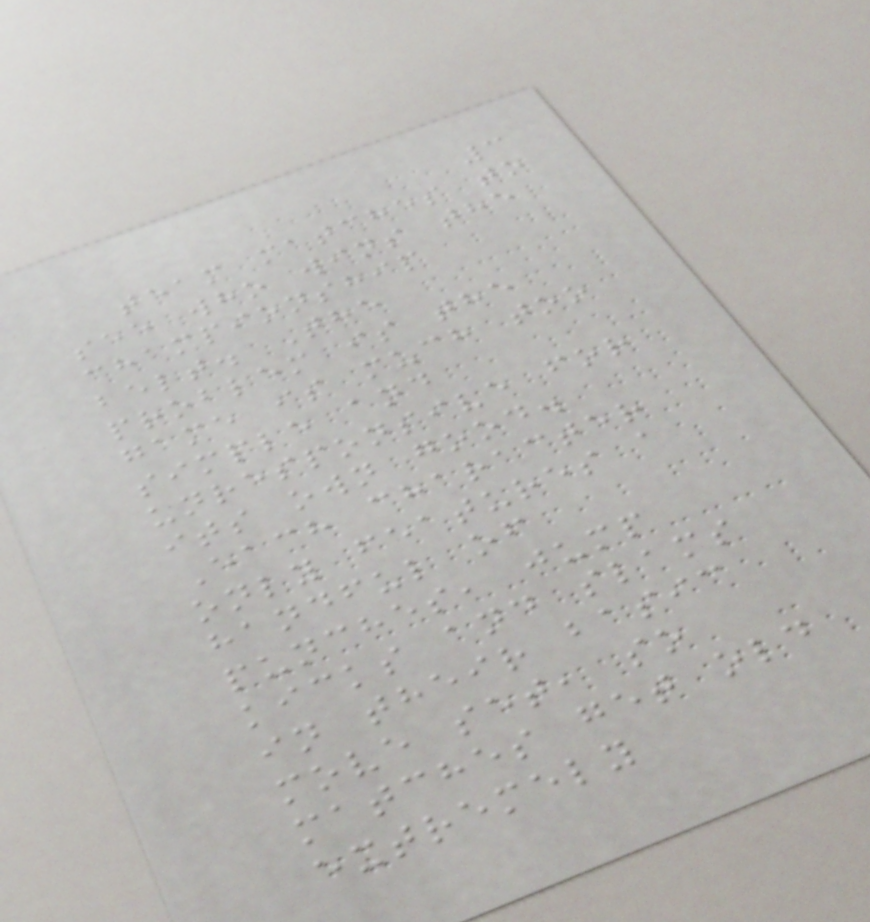3
team matches to
see who wins the
championship
belt. The
problem is the
game is much too
simple and
unresponsive for
its own good.
Each character
only features a
handful of
punches, jump
kicks and slams
in their basic
move set, so
matches get old
extremely
